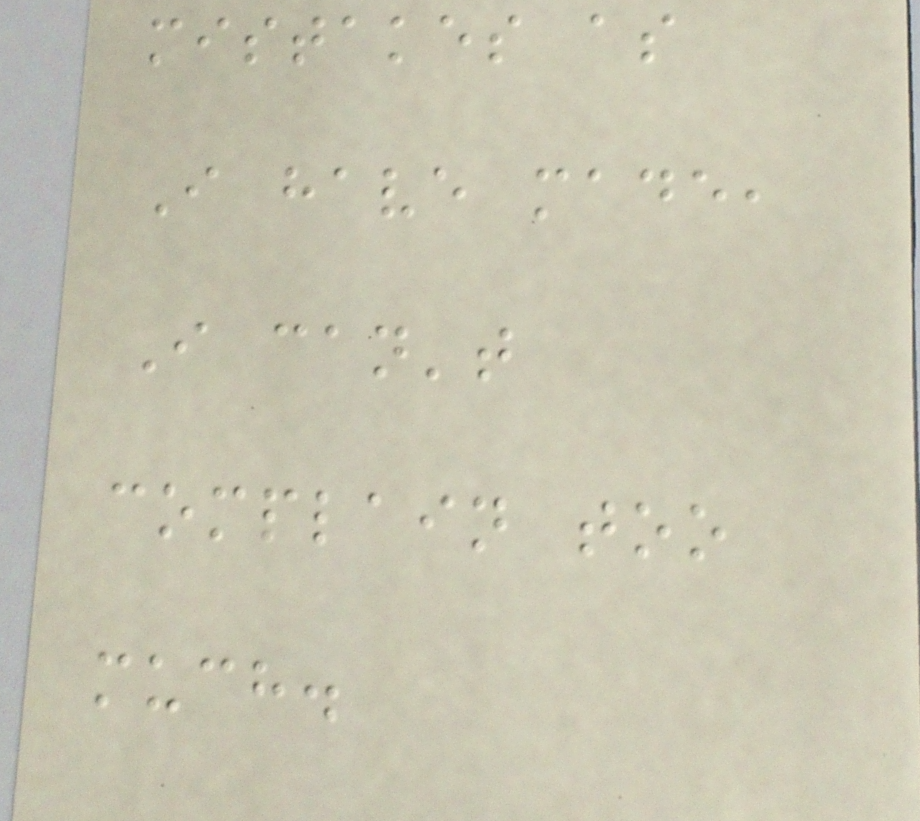mistakes as
I have made,
I can't
complain too
much.
